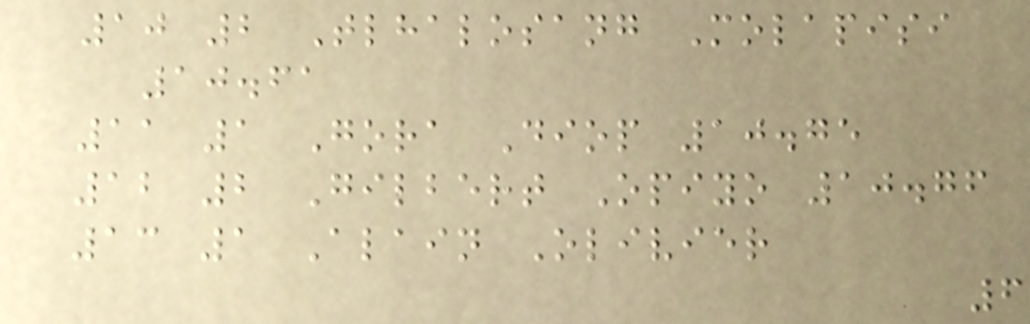10 2 Tlhalosang Molapisi
10.61
11 1 Gora Diop 10.75
12 2 Gilbert Opiyo 10.76
13 1 Alain Olivier
6
